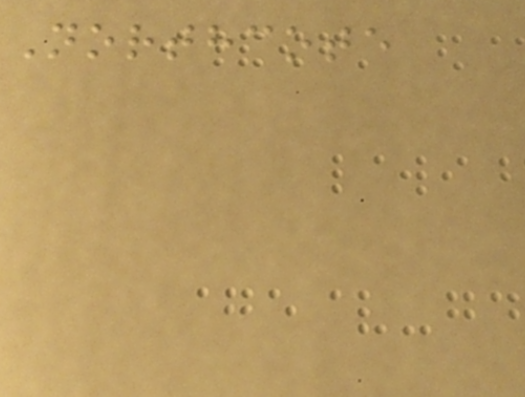Northcote
